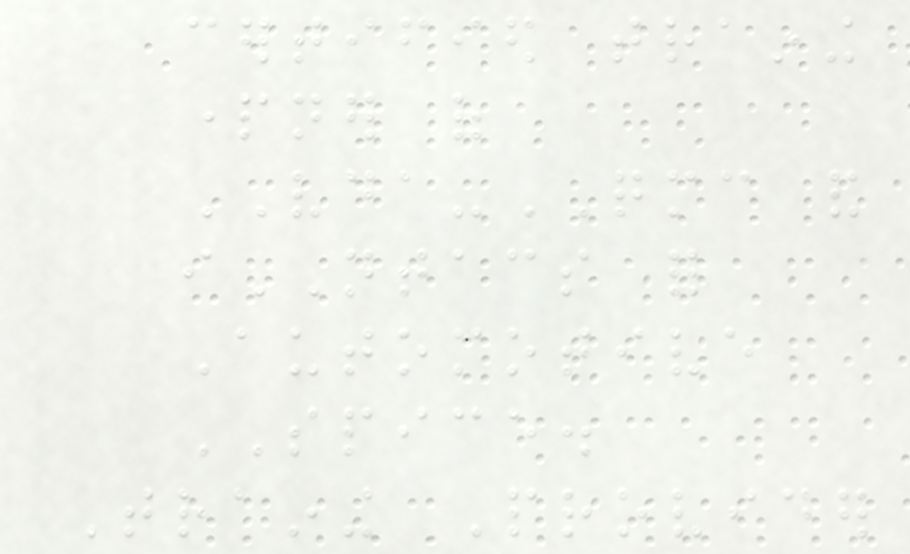certified training
partner of
VDA-QMC and
iNTACS for
Automotive
SPICE.
Training Provider
